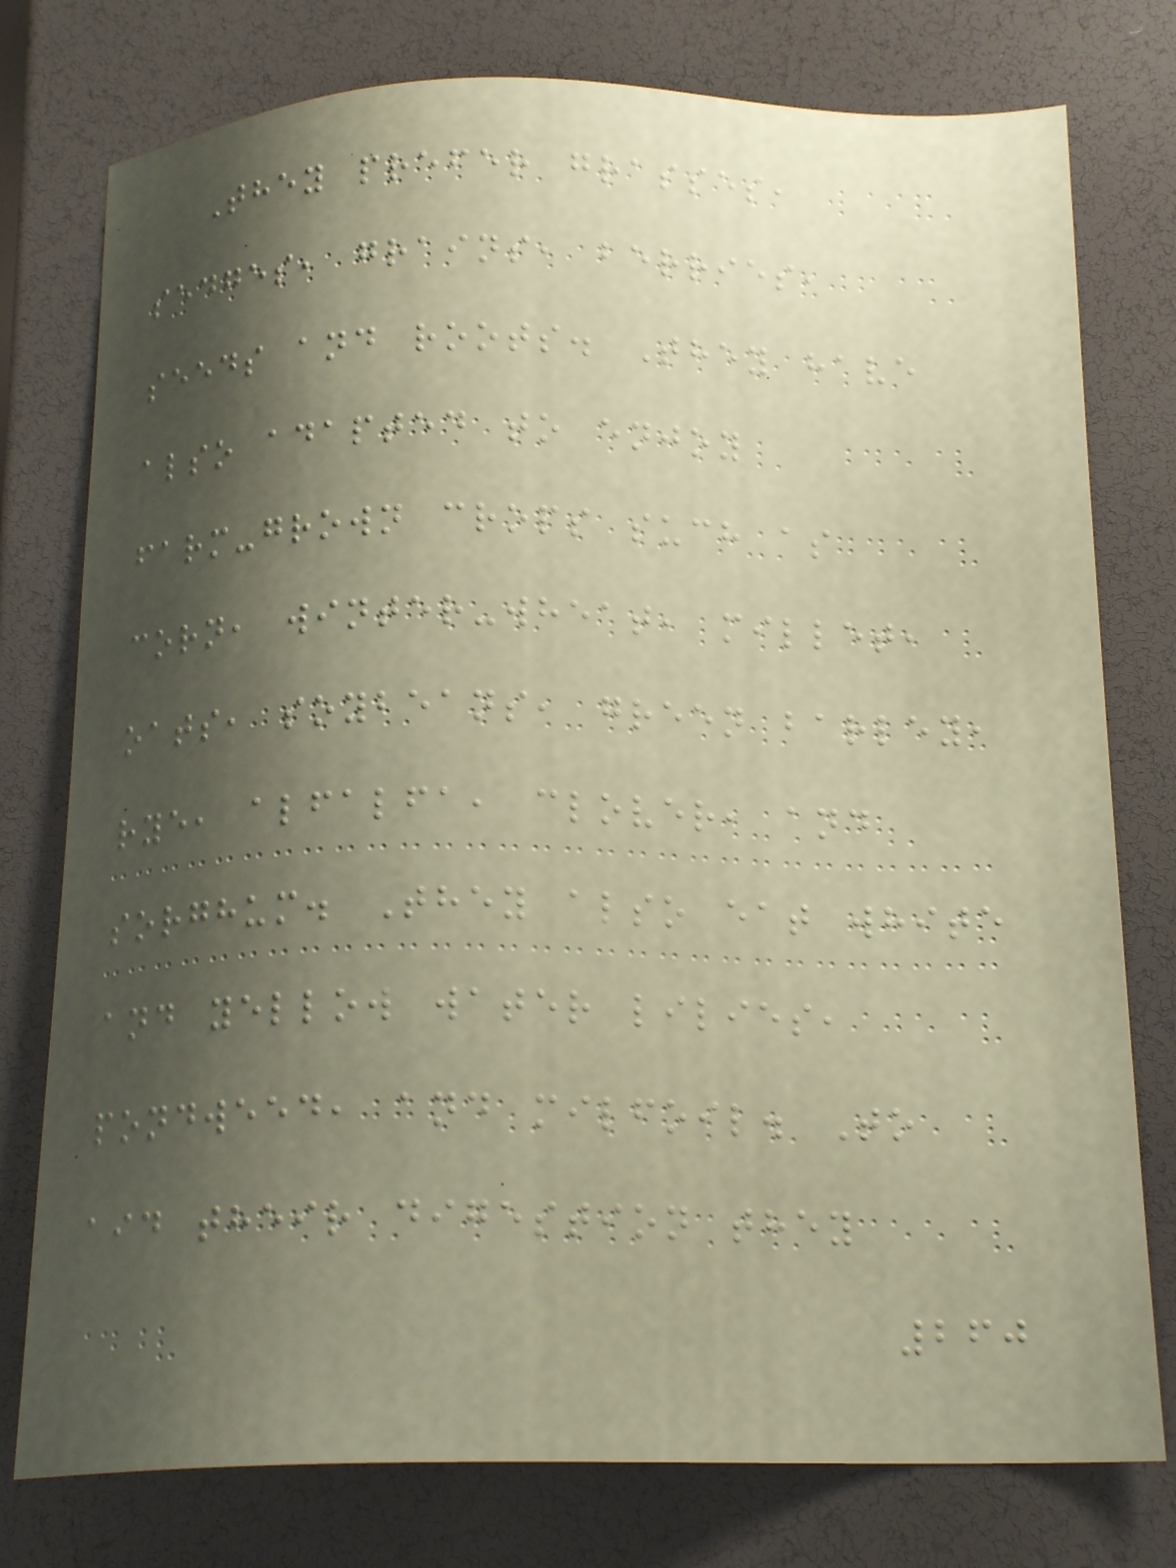They prefer grasses,
sedges, grains, berries,
seeds and roots. They have
also adapted to enjoy
farm-grown crops such as
corn, winter-wheat, millet,
oats, soybeans, green barley,
rye, alfalfa, clover, and
sorghum. They also eat white
and yellow water lilies,
pondweed, and milfoil. To
aid their digestion they
260
